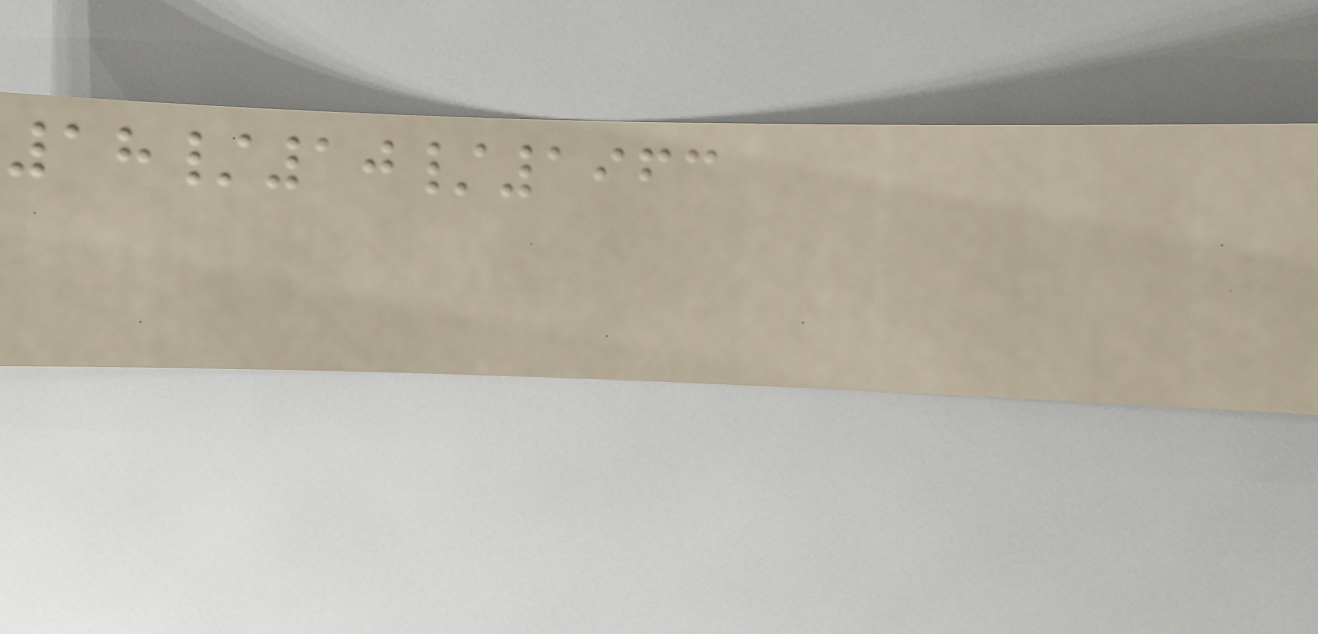18/10/1963
